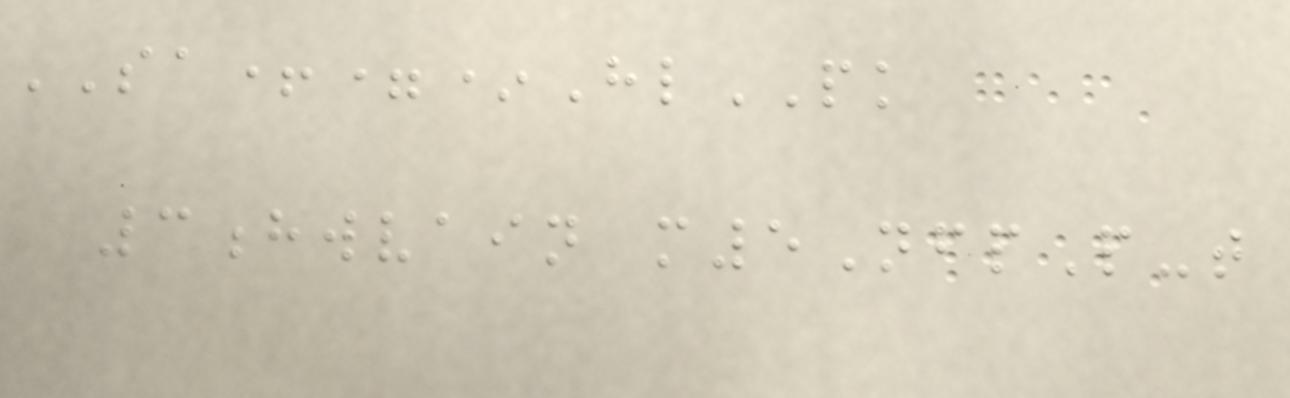SA+=*HlPK
3hwvain m5NfpP-t
